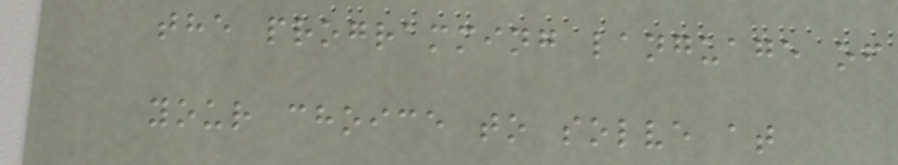the programming language of
your choice to solve at
